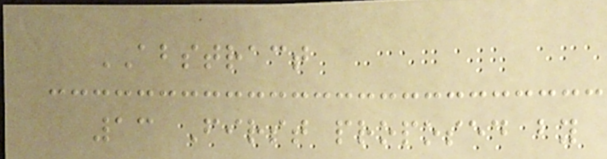ABSTRACT
13 First proposed by
